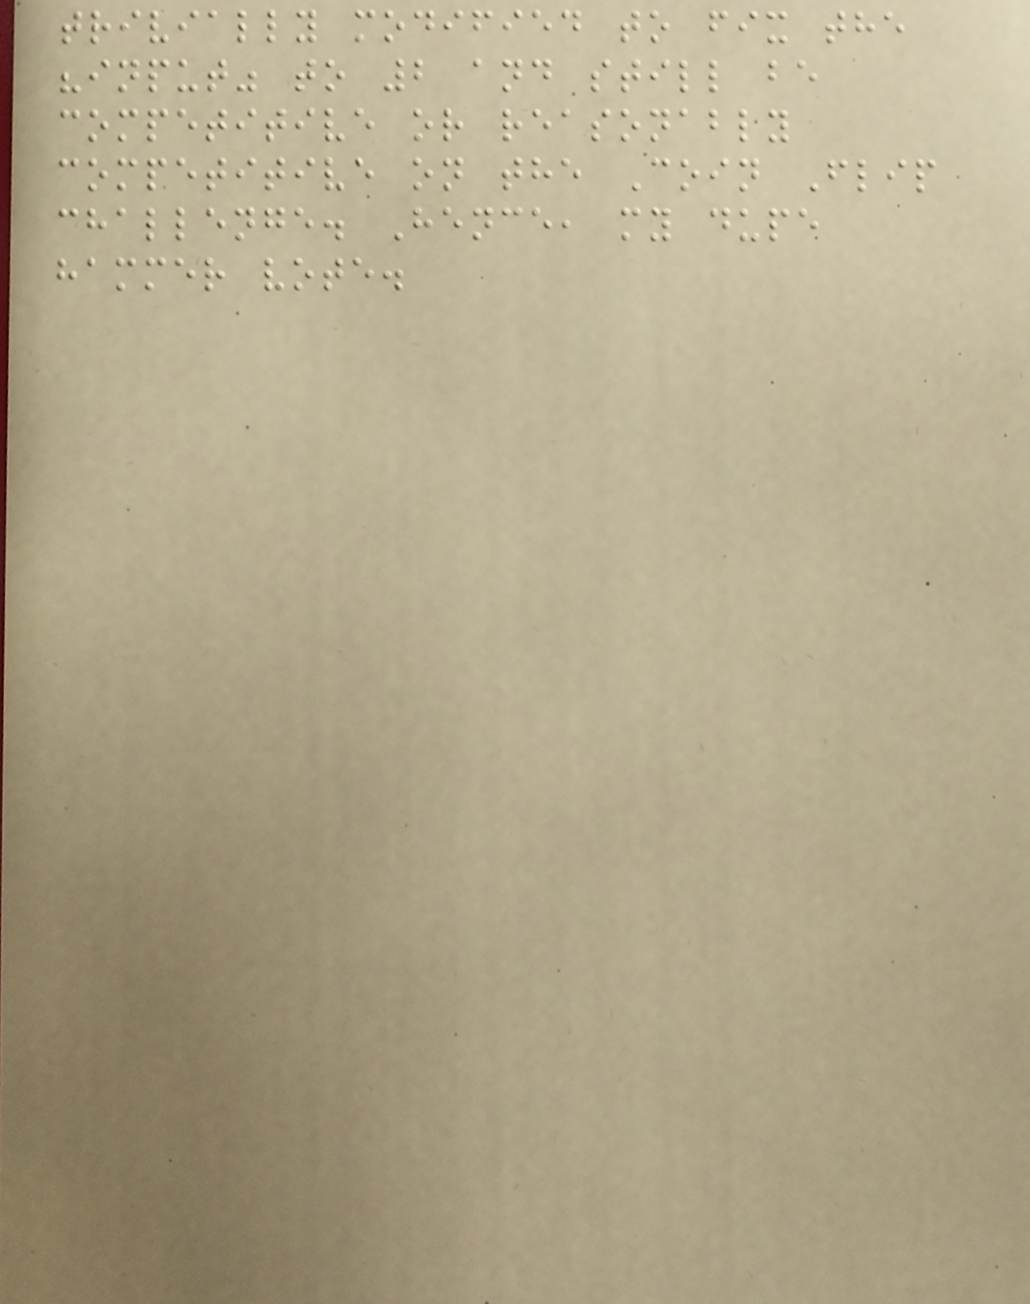trivially modified to fix the
"input" to 2 and still be
competitive or reasonably
competitive on the Coin Flip
challenge. Hence, my dupe
hammer vote.
